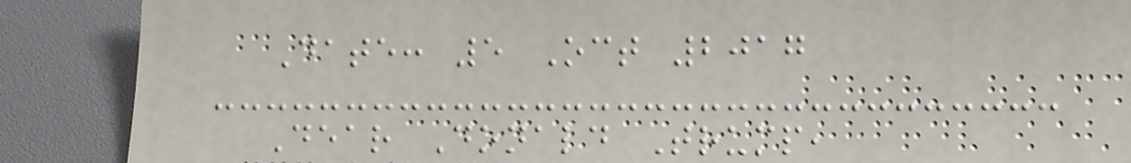Date: 5 Oct 2017
Dear Donald Trump,
